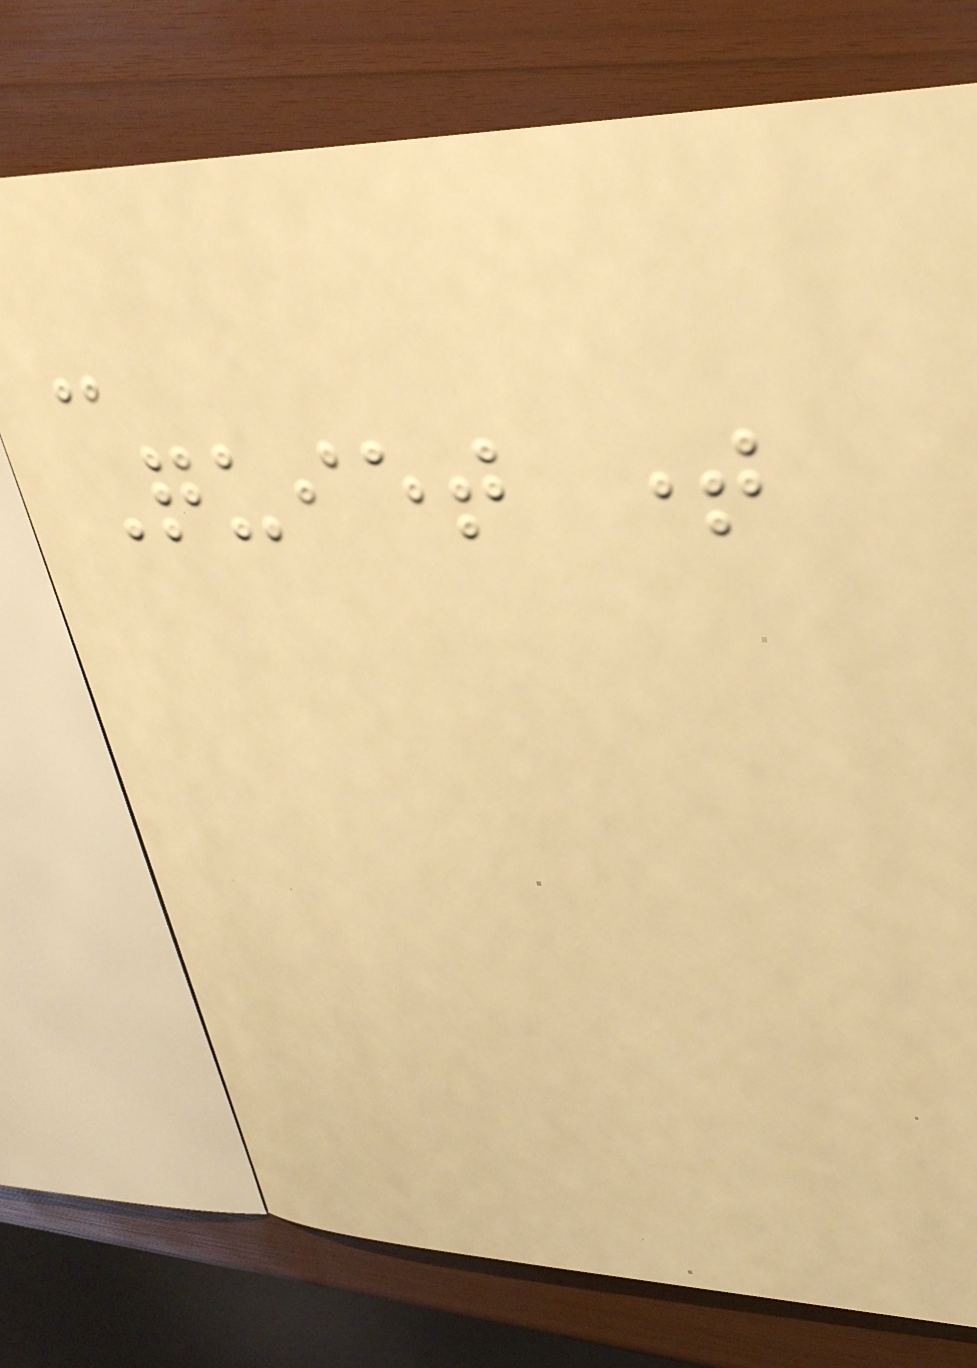-
Quiet time
